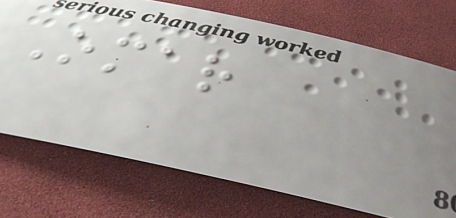Omar
